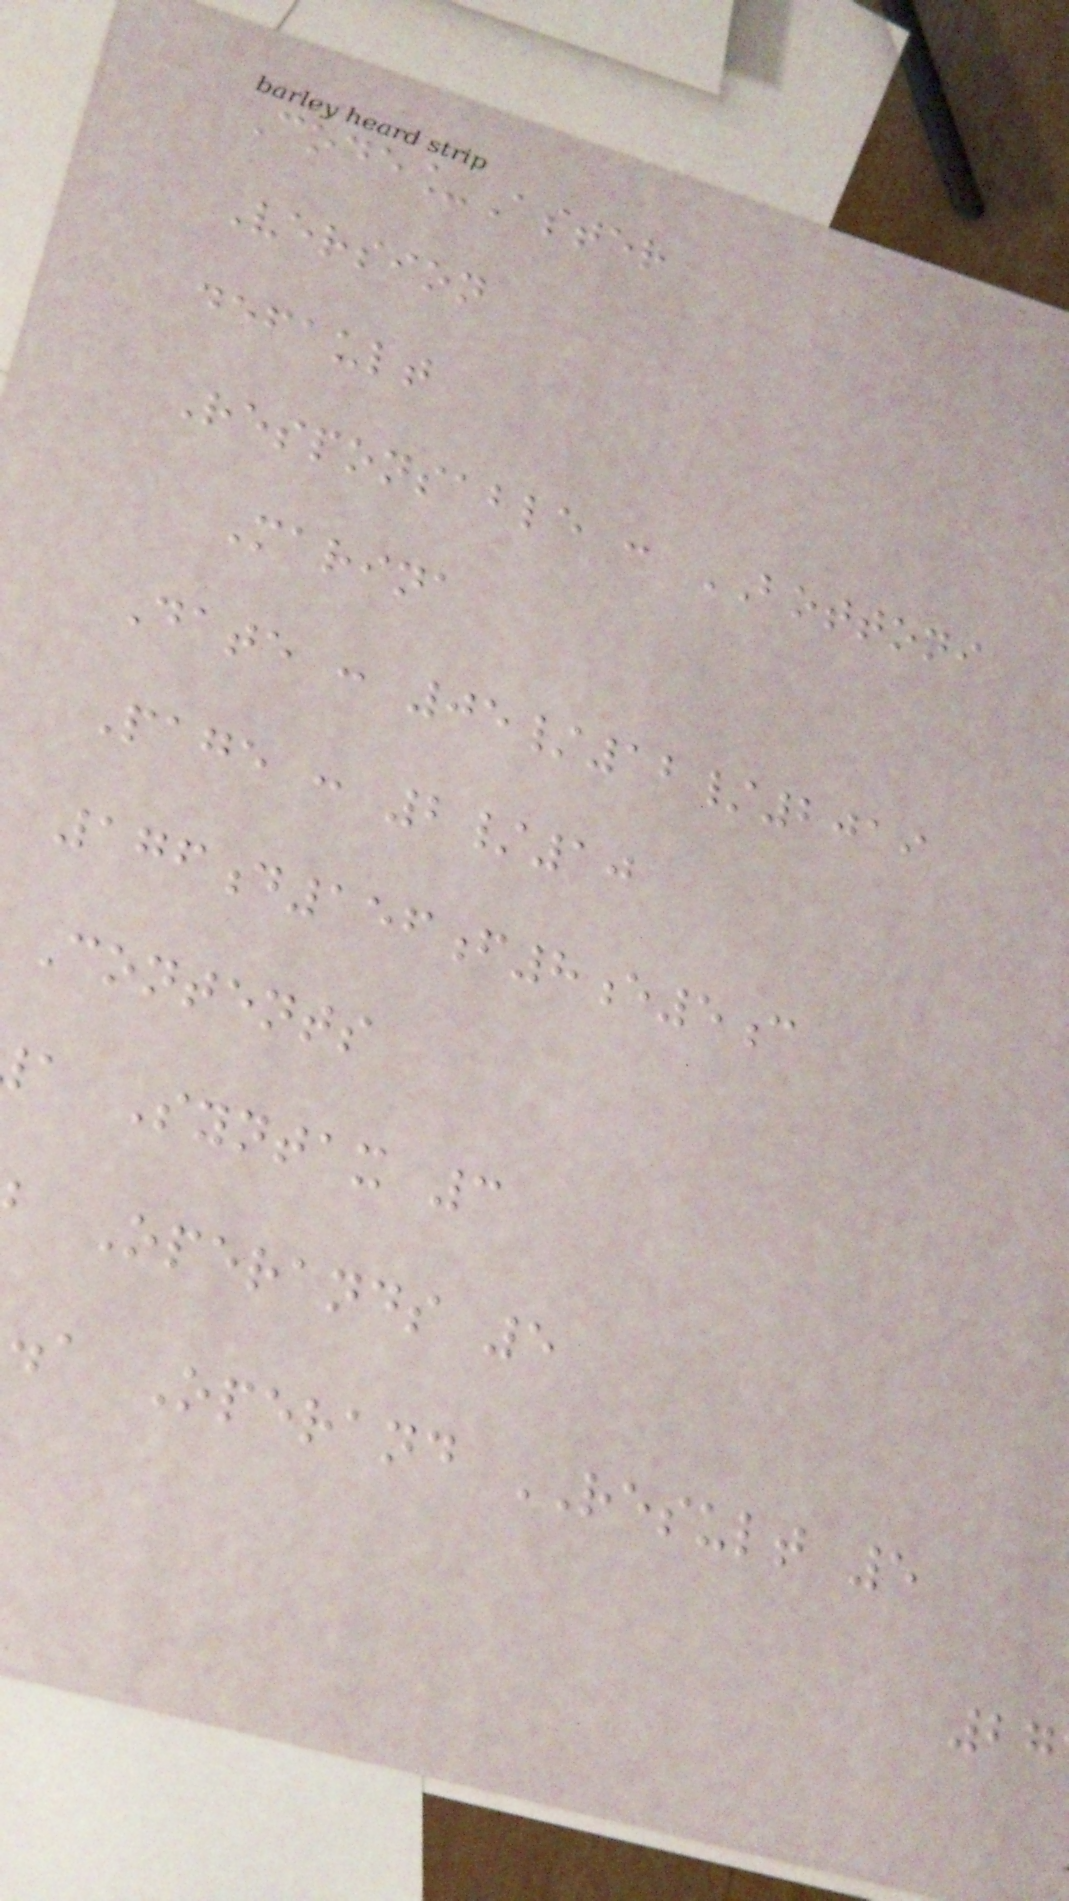Code_Aster
Version
default
Responsable : BOTTONI
Marina
Date : 05/12/2019
Page : 2/10
176d156f8e5c
Contents
a Syntax 3
Operands 5
.a Operand RESULT 5
